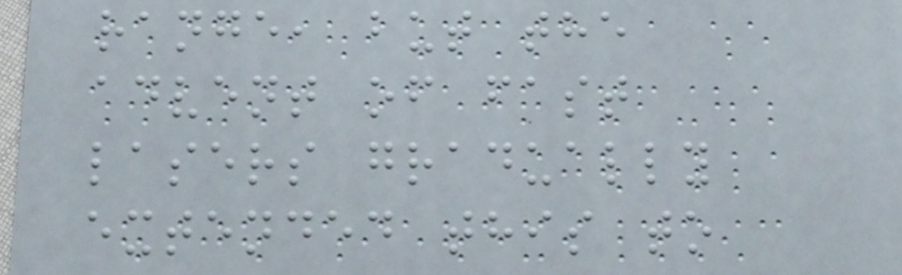range, but the
advent of fast
lasers gradually
extended this to
